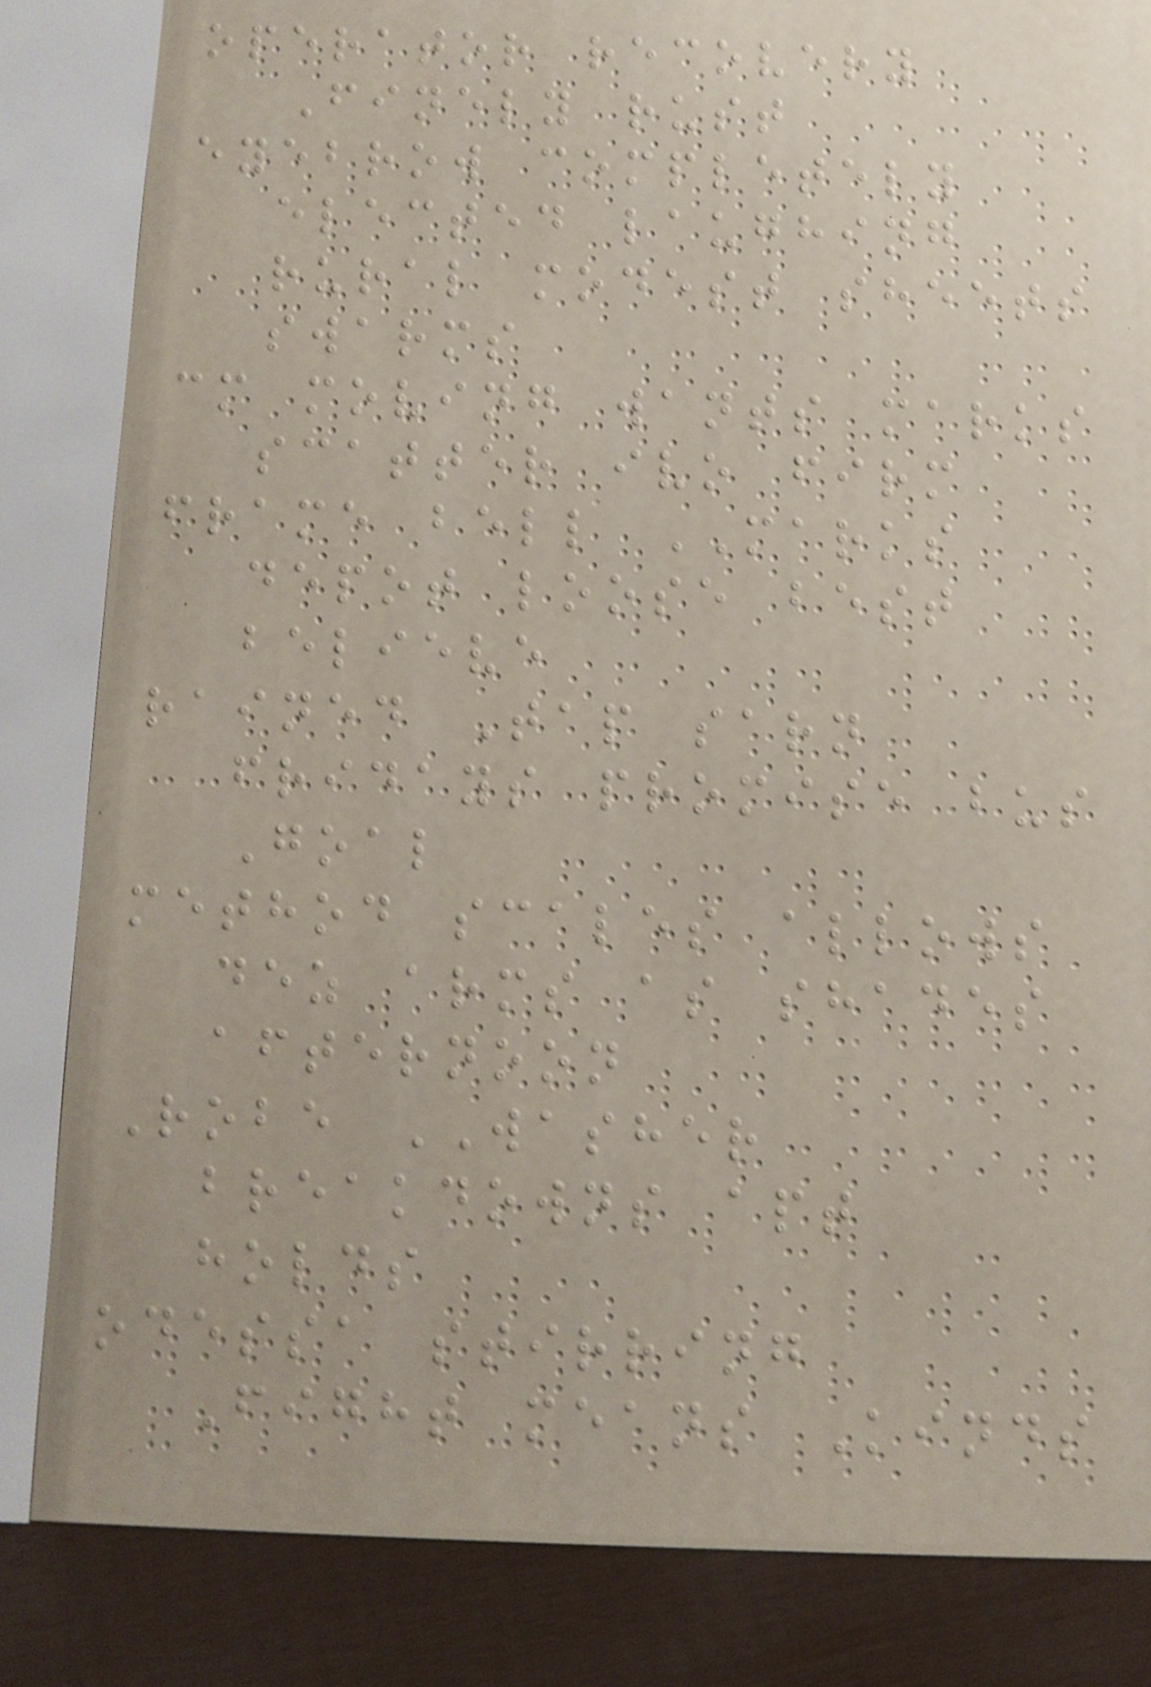operator recovery
Finely rust
eyebrow completely
elected laughing
rural modest sheets
swarms
cm moving wants marks
scatter ivo firm
frame bell MARKS
depot loose best
believe
rained Tap sarn
fridays promise bus
Goal
method scales allows
dez arms as shades
afternoon
Robe WASHER
breakdowns apt
holds
odessa stirring
Fight means Kinds
